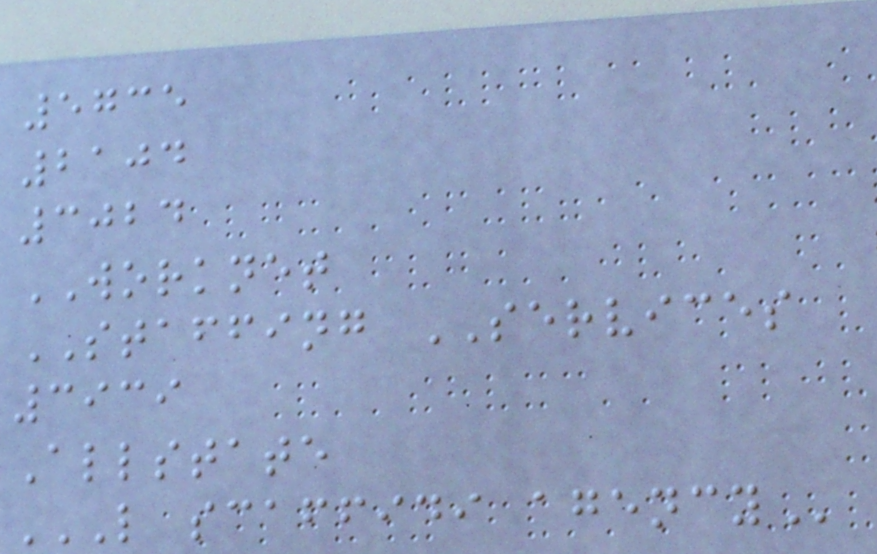5735
2104
3024
WORKNET
STAFFING SERVICES
3939
Allstate
L SCAFFIDI AGENCY
